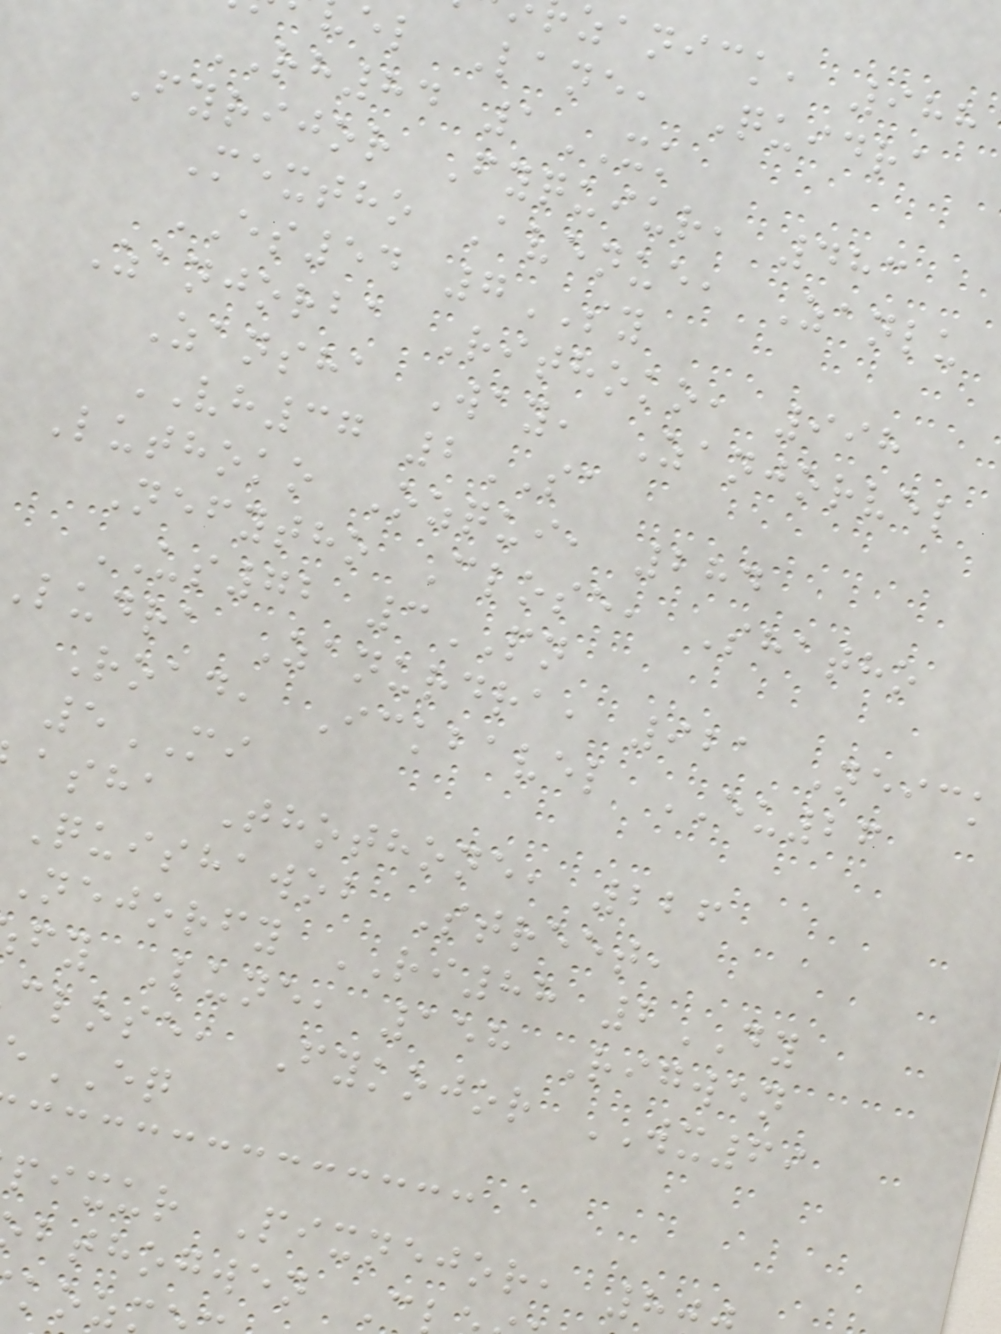zanick, 988
el Lane, Quidra
RH84 1XK
Fyrijor Fyquiur, 483
Mextho Avenue, Zanlu
ES54 7SY
Zanjorba Rithoko, 998
Zansha Way, Zanjorvel
VH37 2SA
Luthoko Ozqui, 284
Nefytho Close, Shatho
US72 3PN
ludra Zanurdra, 921 Neick
Road, Ickbavel EU26
5MI
asha Thothone, 226
Quishawob Street,
Nejorfy RI88 2DY
fy Lune, 158 Rigwen
close, Fykojor WX69
EQ
pixur Pixnejor, 8
bthogwen C
